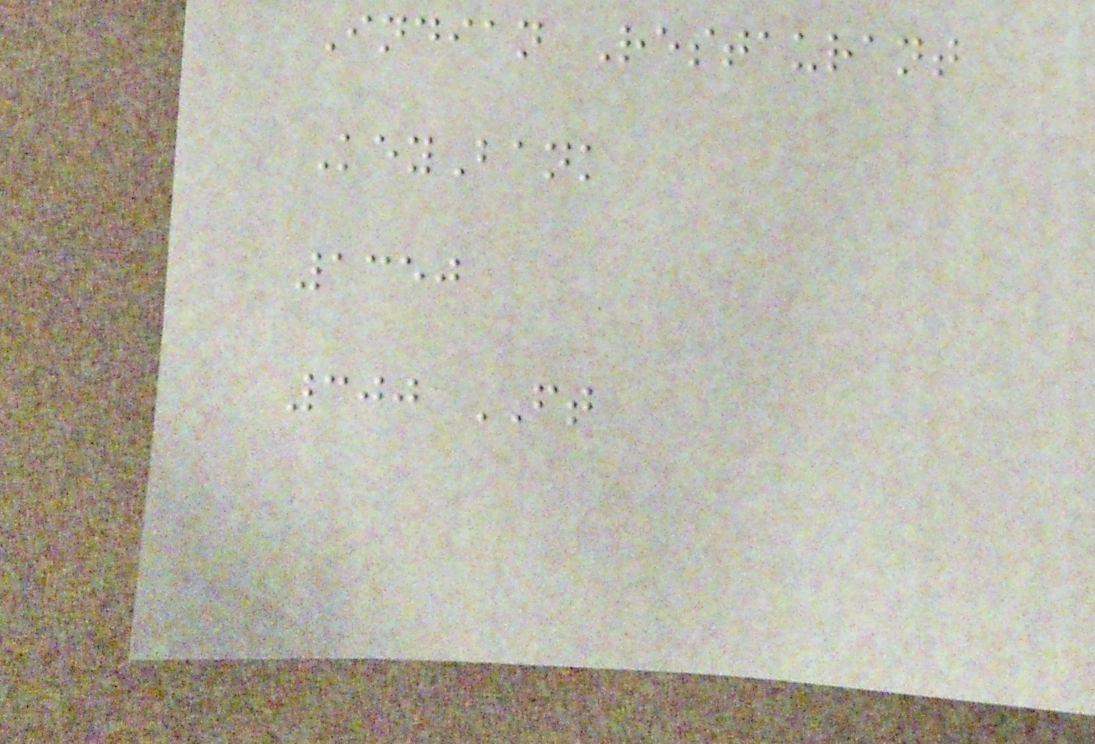Indian Restaurant
KeyBank
1350
300 FT
